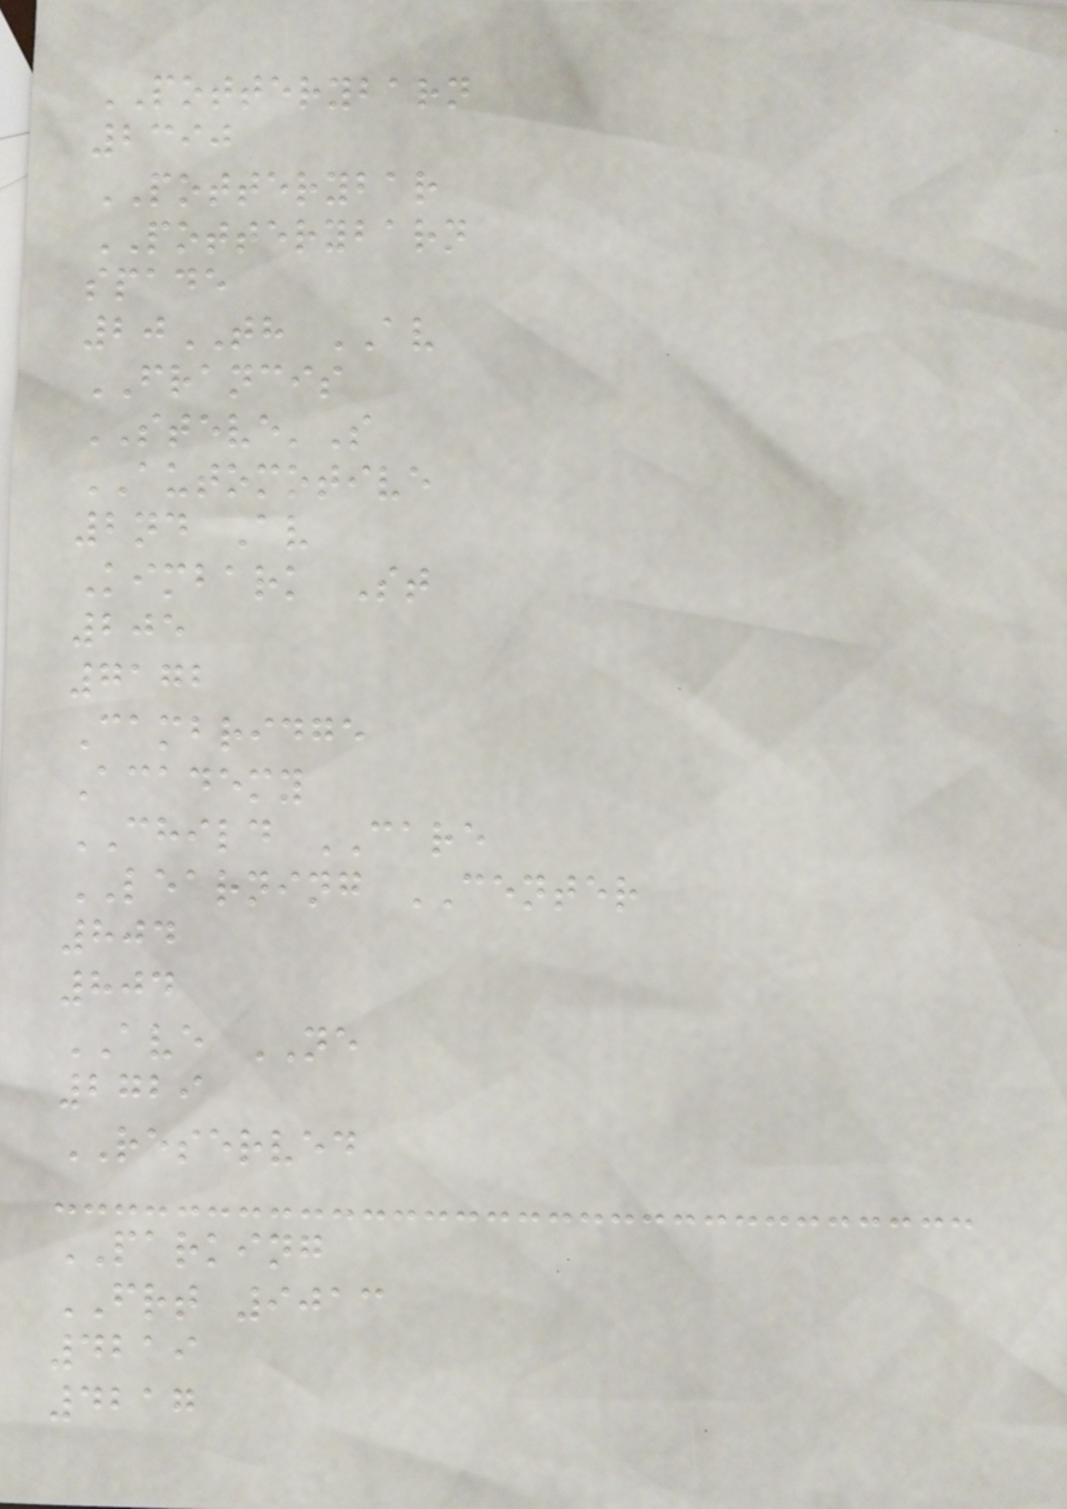POTTERYBARN
2390
POTTERYBAR
POTTERYBARN
spade
20TH AV
FRANCIS
STEVE'S
AUTOMOTIVE
2nd Av
Kimbark St
205
7172
Cambridge
Academy
CHILD CARE
LEARNING CENTER
804
804
AVE NE
2729
RESERVED
PARKING
FRT 9013
4219
4217
